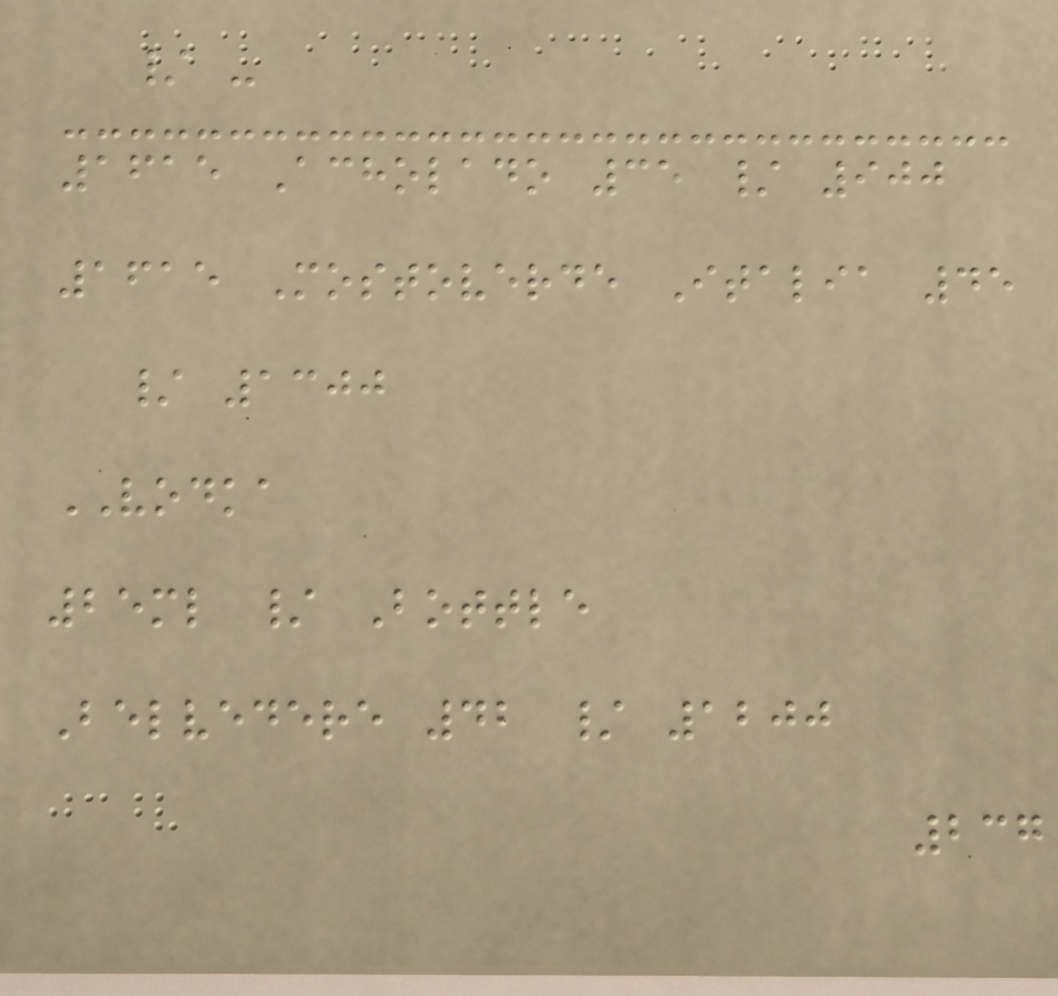/ -
1615 Acholado 35 / 900
1615 Mostoverde Italia 45
/ 1300
VODKA
25ml / Bottle
Belvedere 42 / 1200
237
